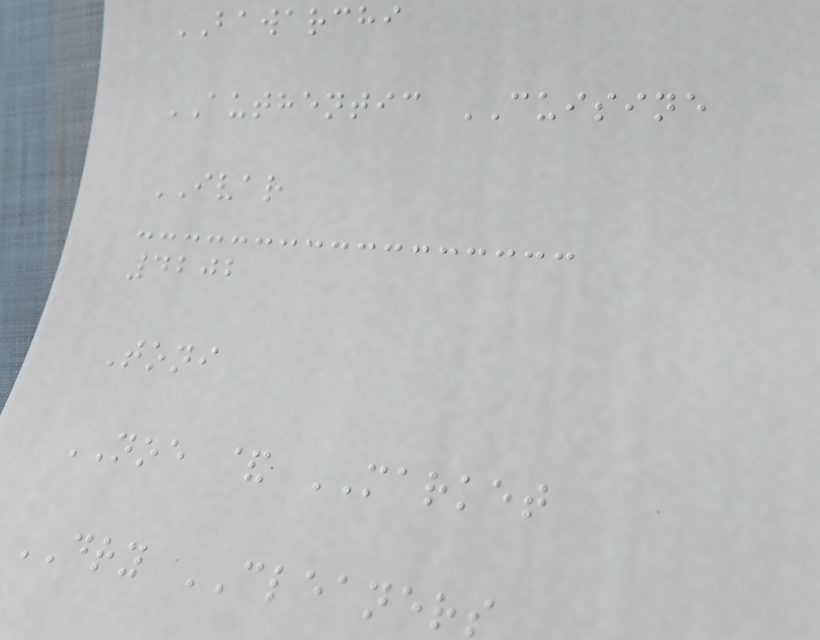BAWARCHI
AUTHENTIC CUISINE
IVAR
4202
Toni
NOE & MARKET
DRY CLEANERS
